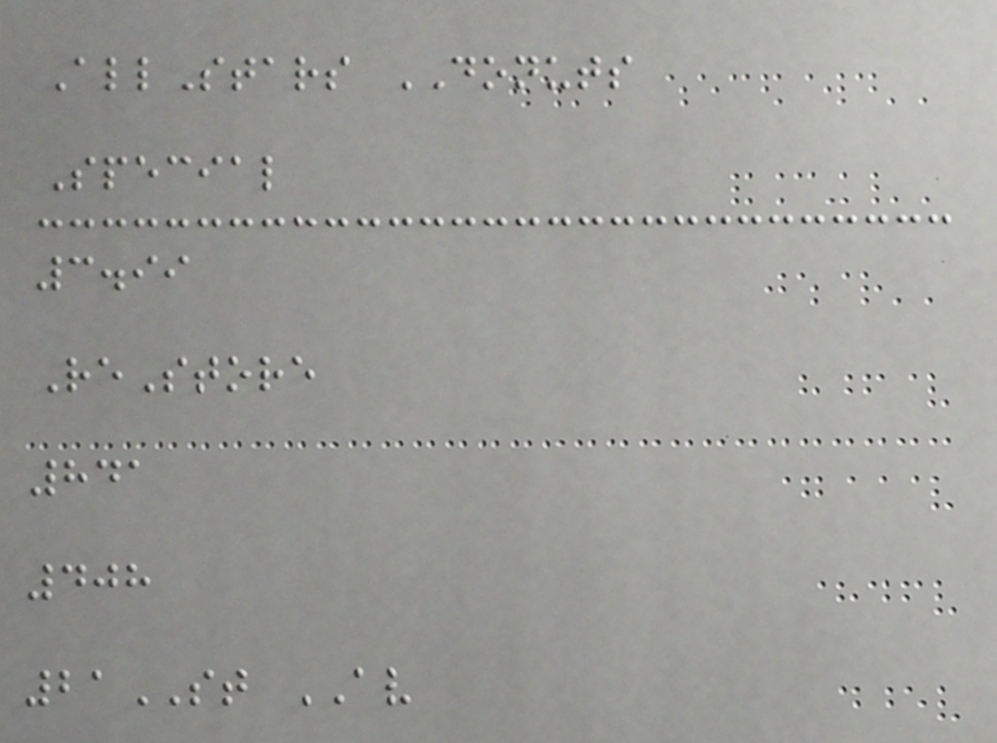AllStars DONUTS
Special
3.99
ReStore
841
408
21ST AV
